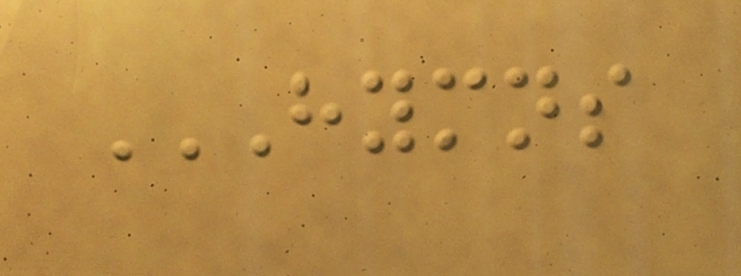HYMNS
